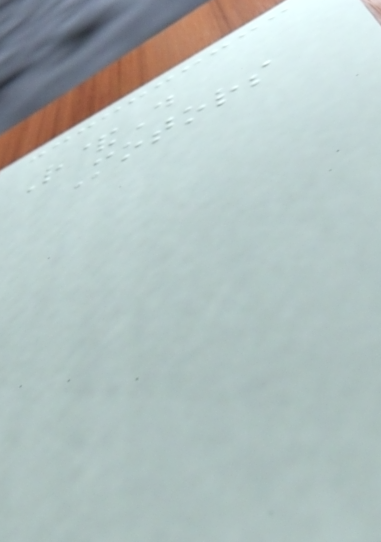R&D
Motors
